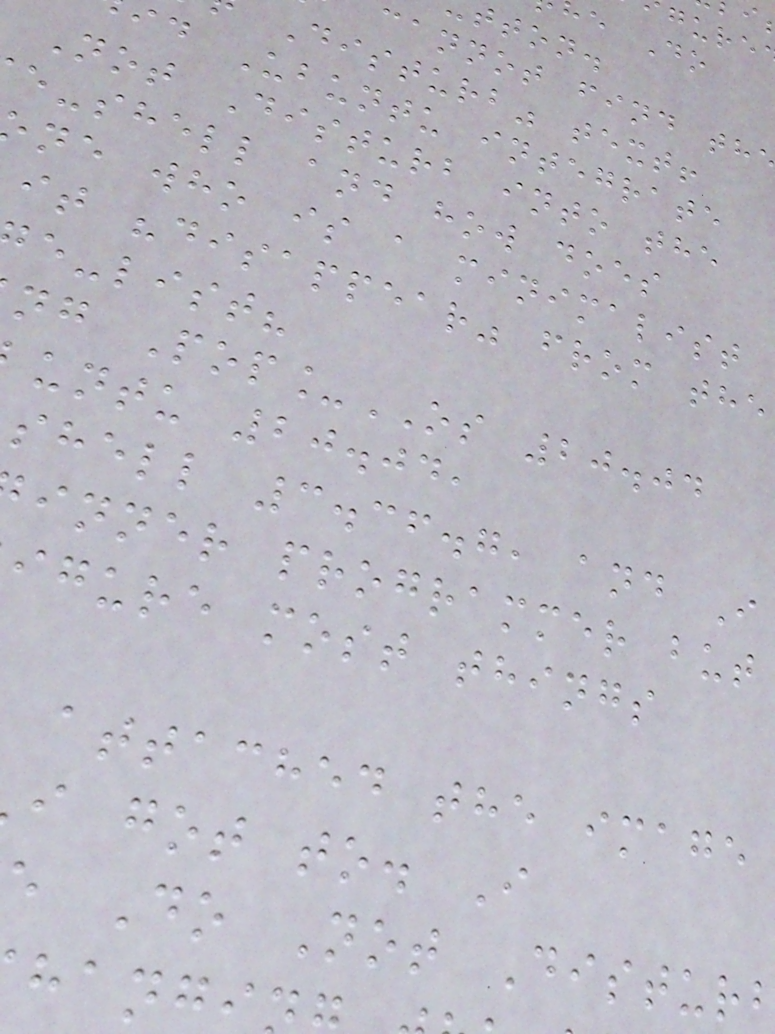cannot find th
Disturb" text!
id Ubuntu integrate
Not Disturb into the
e-shell and how does
ne who is a minimalist
it "disappear" from the
e-list?
ng Pop_OS 20.04
untu 20.04,
shell 3.36.7, and I
inner programmer but
igure most things
attached the image
i got to. I
Do Not Distur
